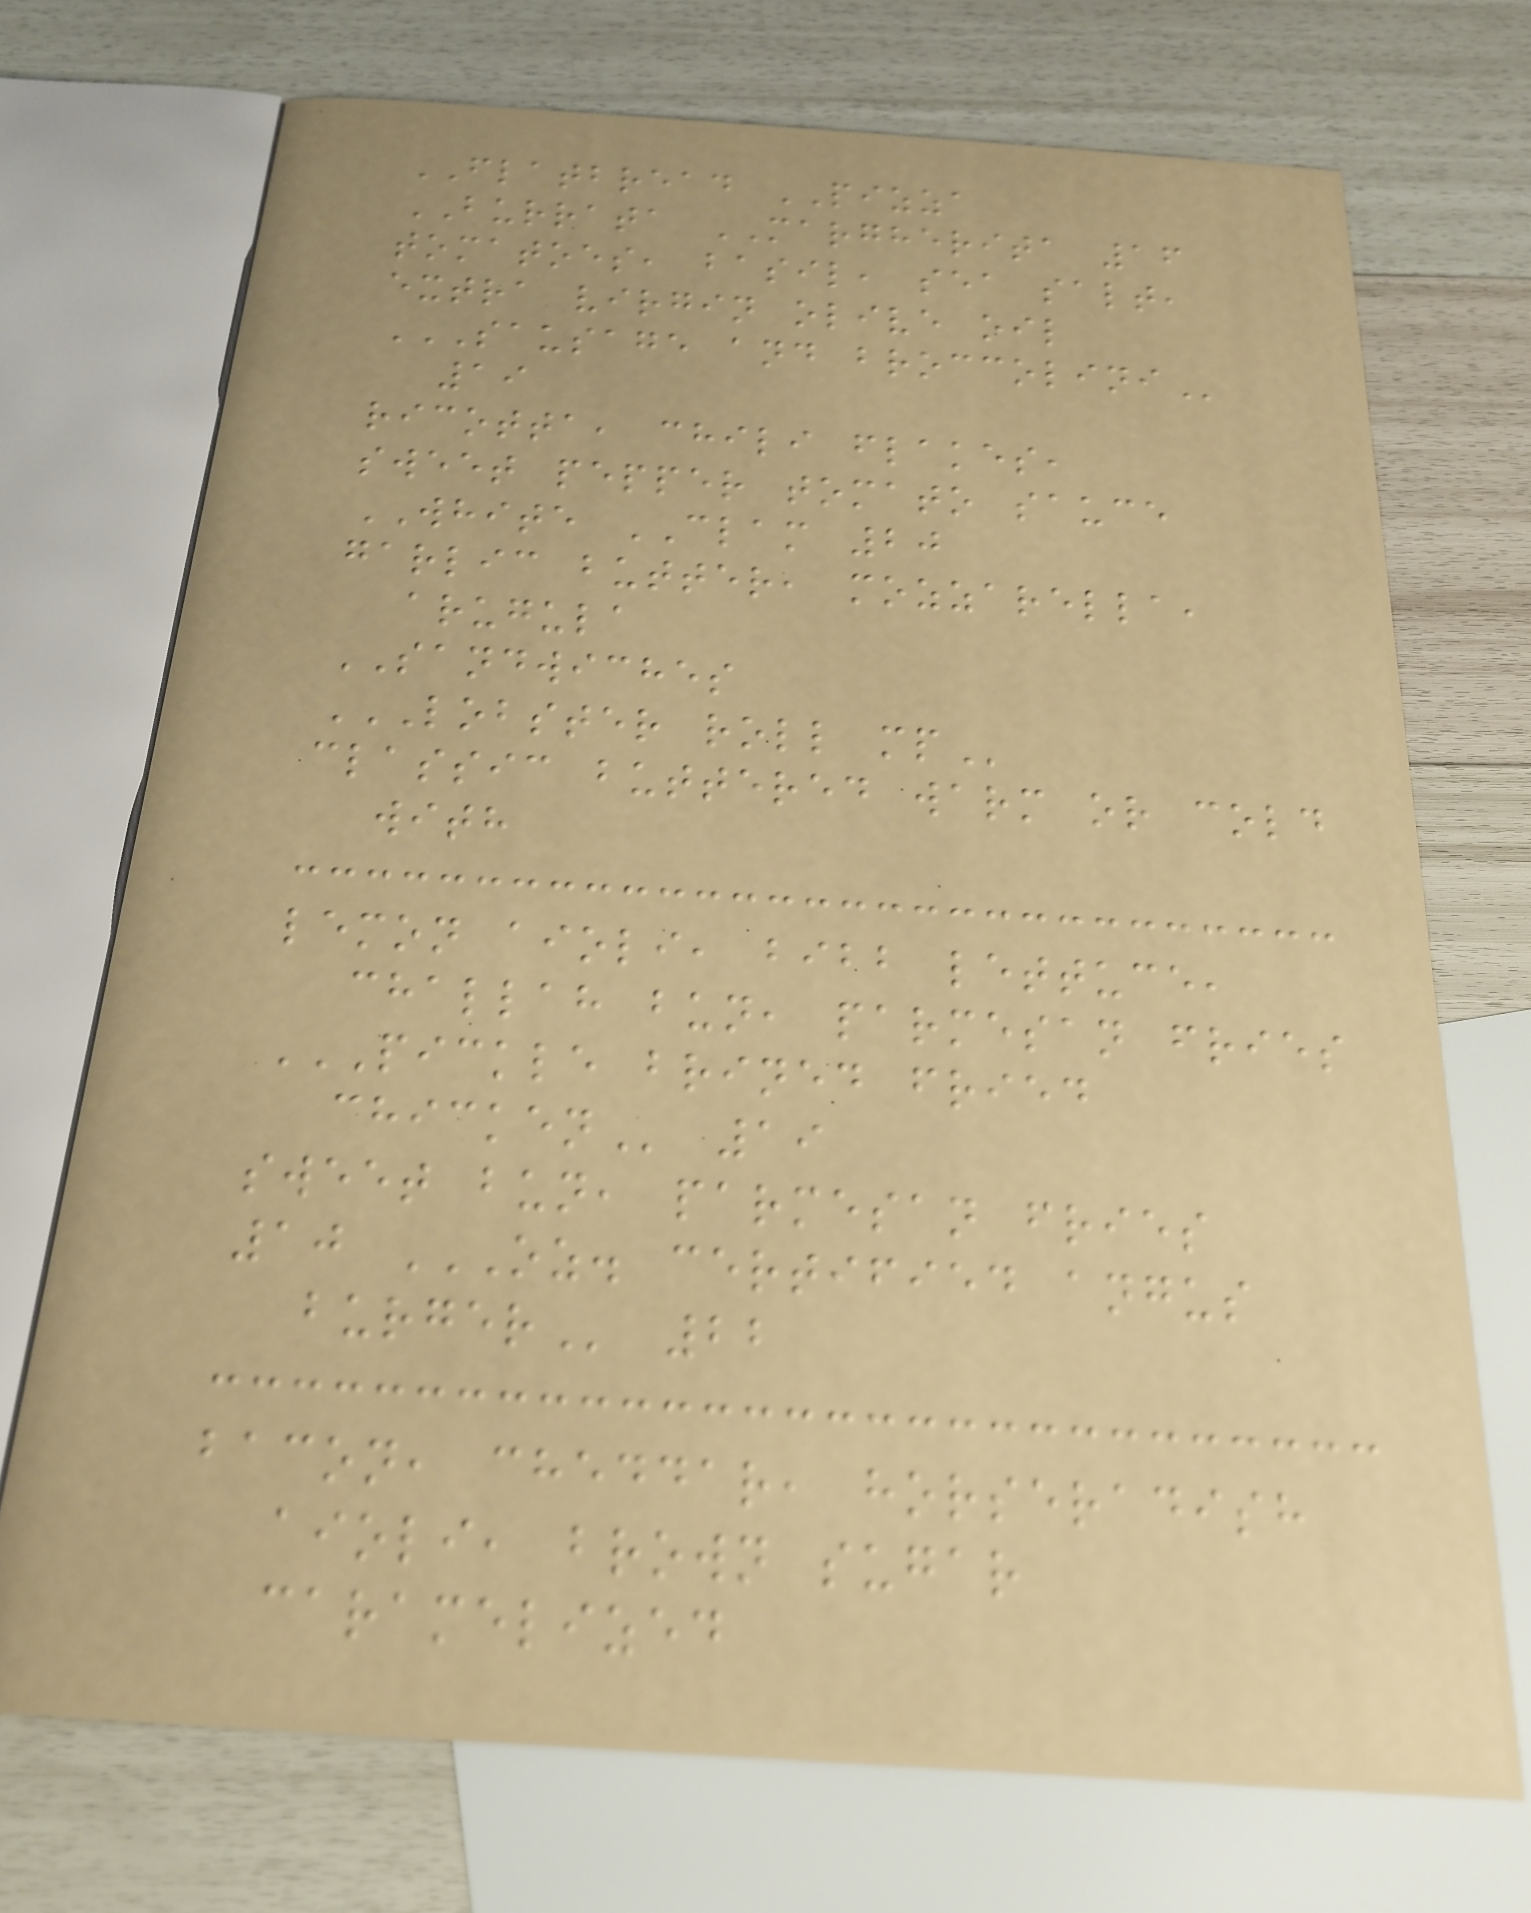FLATBREAD PIZZA
BURRATA MARGHERITA 16
tomatoes, basil, sea salt,
extra virgin olive oil
SAUSAGE AND BROCCOLINI
19
ricotta, chili flakes,
sweet pepper tomato sauce
WHITE CLAM 20
garlic butter, mozzarella,
arugula
SANDWICHES
LOBSTER ROLL MP
classic buttered warm or cold
with
lemon aioli, bibb lettuce,
challah bun, parmesan fries
PICKLE BRINED FRIED
CHICKEN 19
sweet bun, parmesan fries
10 OZ. CERTIFIED ANGUS
BURGER 22
bacon, cheddar, horseradish
aioli, brown sugar
caramelized
